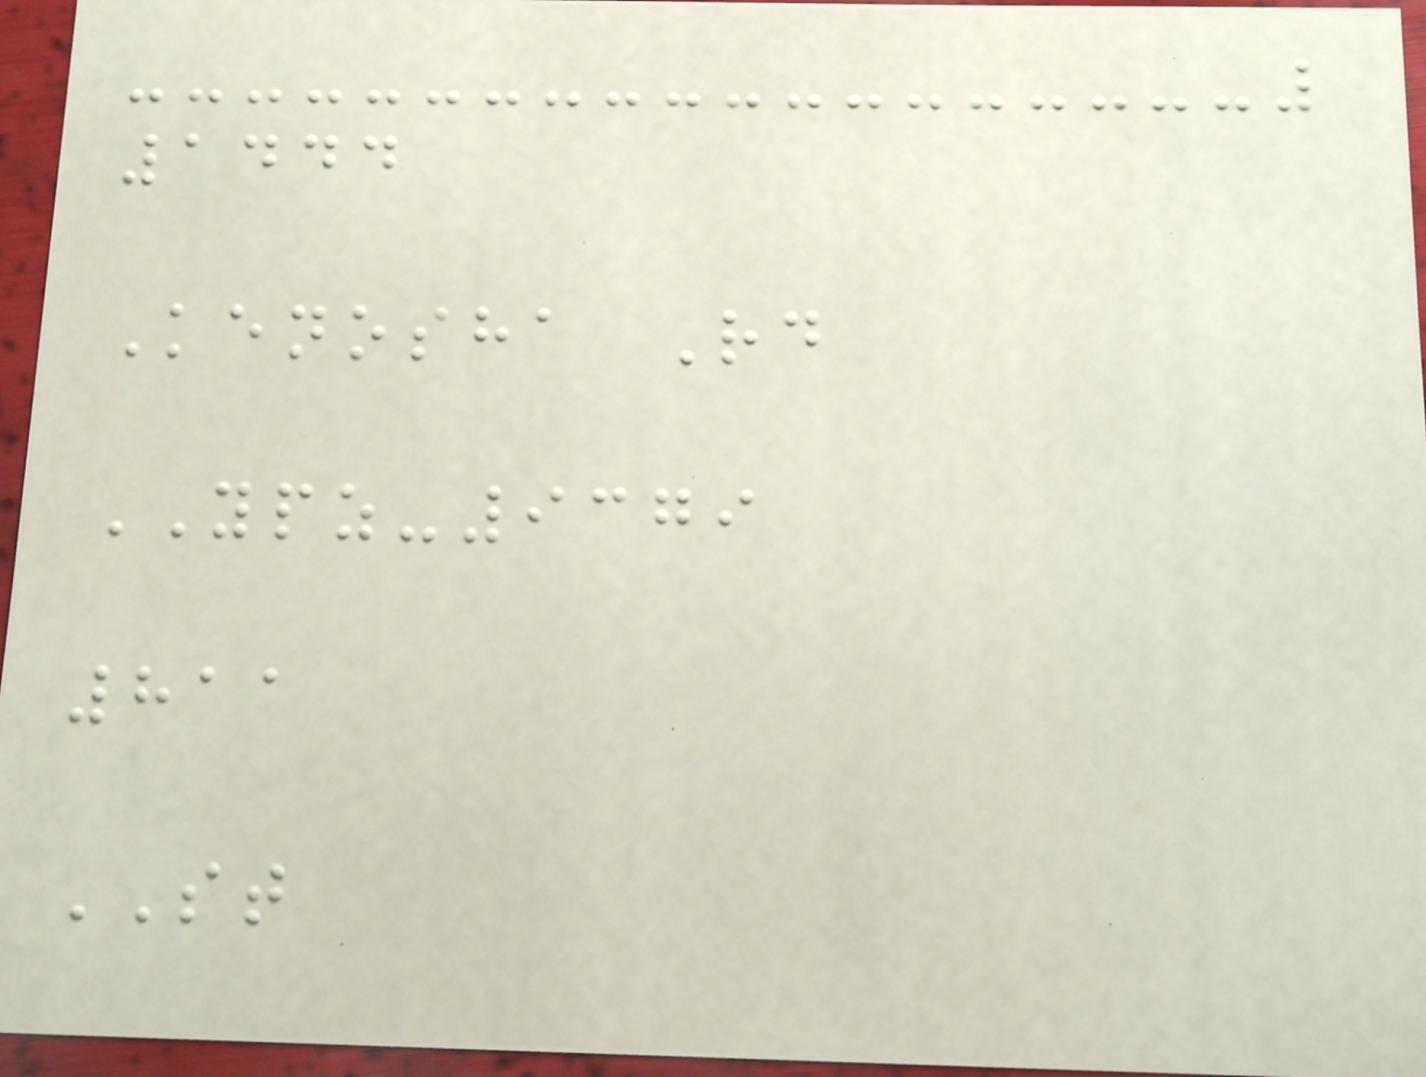1444
Kenosha Rd
YPZ-9379
811
ST
